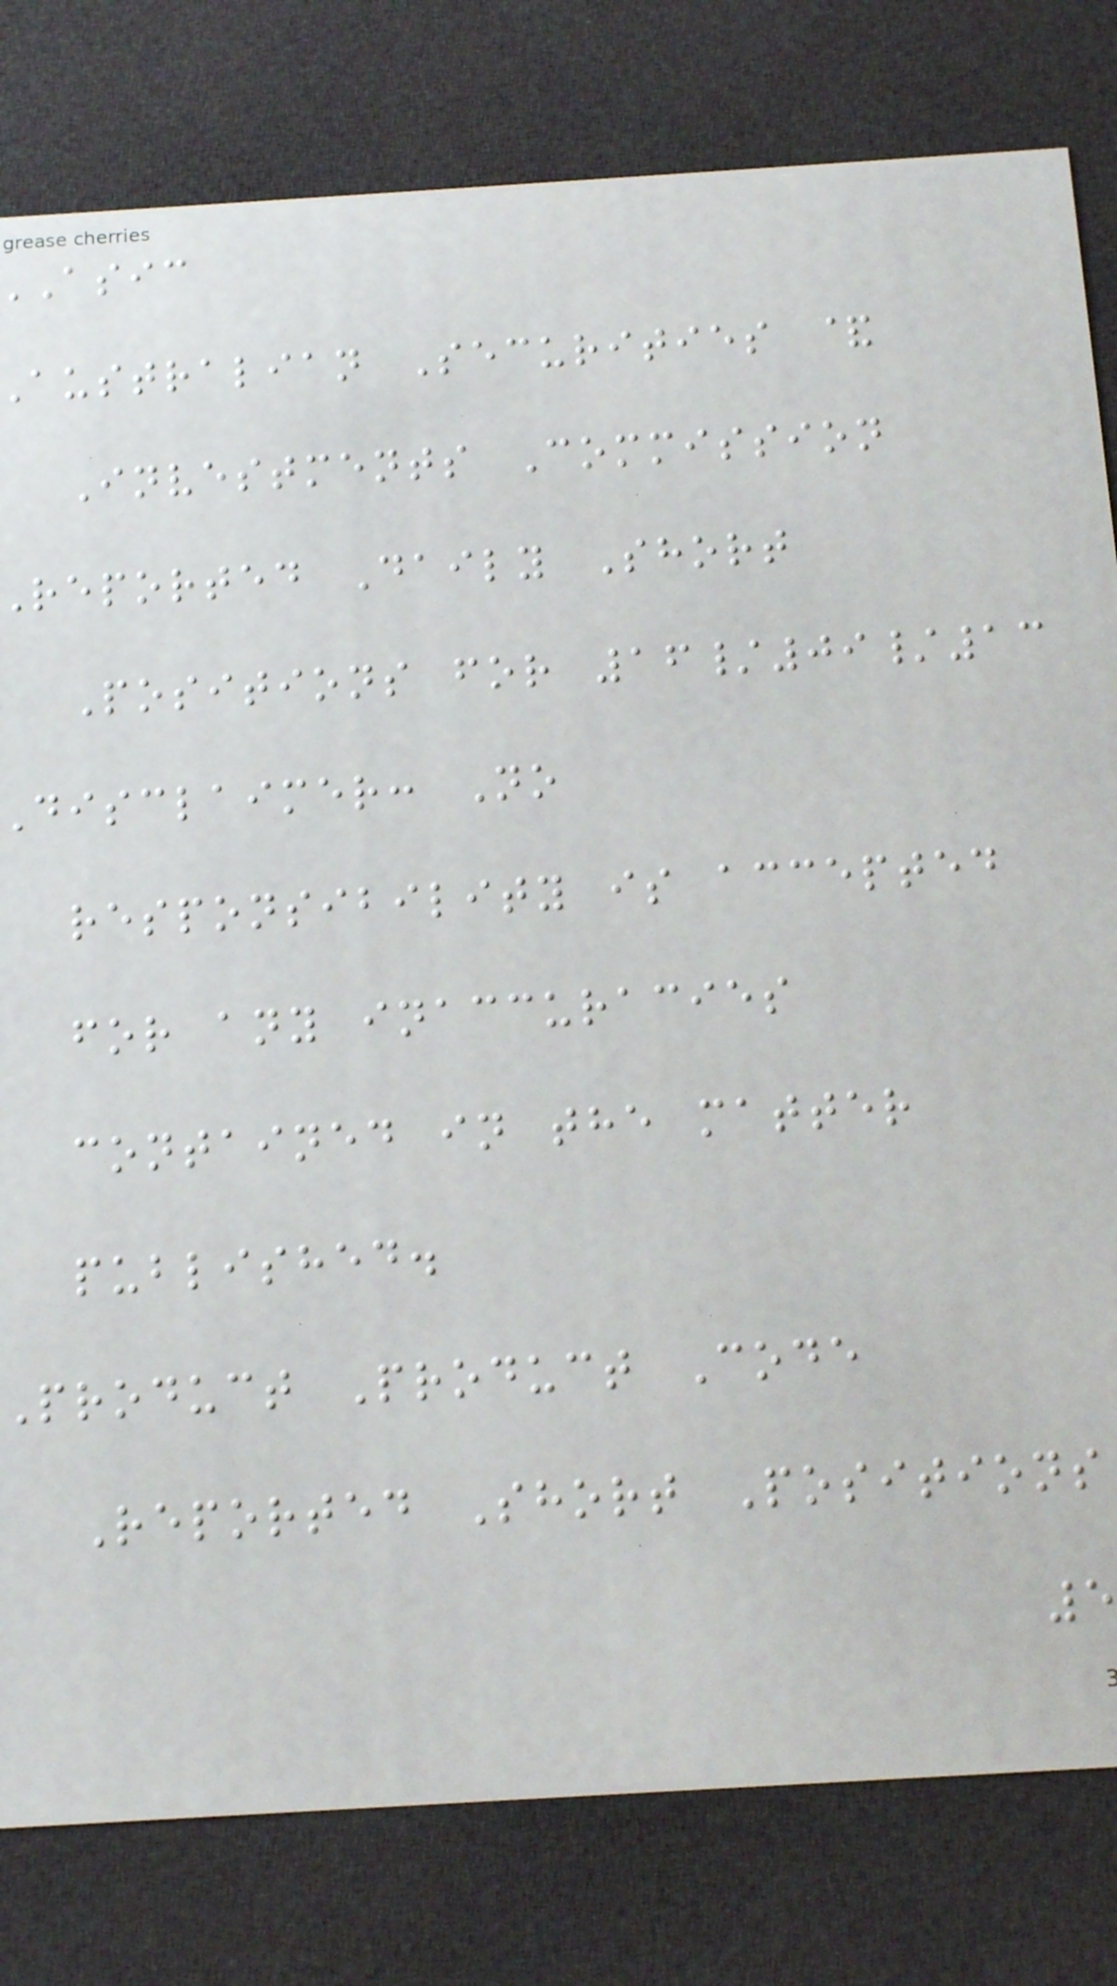asic
australian Securities &
Investments Commission
reported Daily Short
Positions for 16/09/13
disclaimer: No
responsibility is accepted
for any inaccuracies
contained in the matter
published.
Product Product Code
Reported Short Positions
